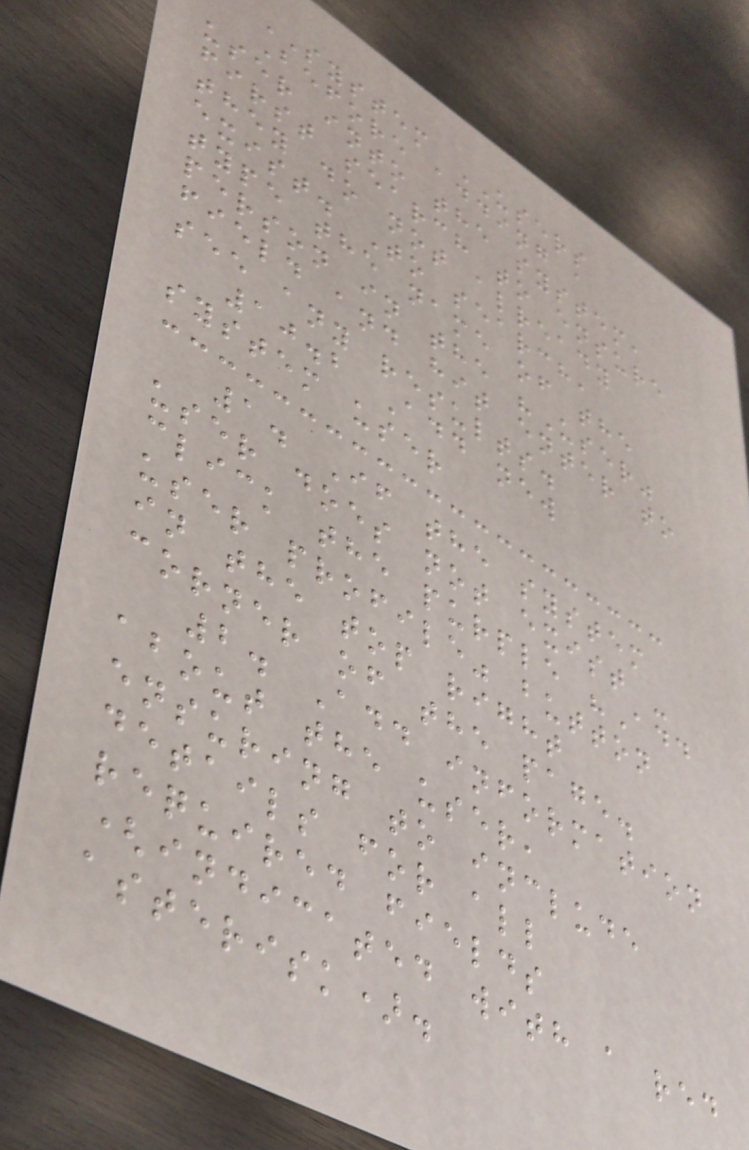SYSTEM USERS
Before adding a
user into the system,
first search to ensure
they do not already
exist. To search,
type the name of the
person in the "User"
field and hit enter to
see any results.
10.2 Add new
system user
1. If the system
user does not exist -
click the purple "Add
user profile" button
in the top right
corner of the page.
2. Add information
about the user,
ensuring to include
details for all
required fields
(indicated with a red
asterisk).
